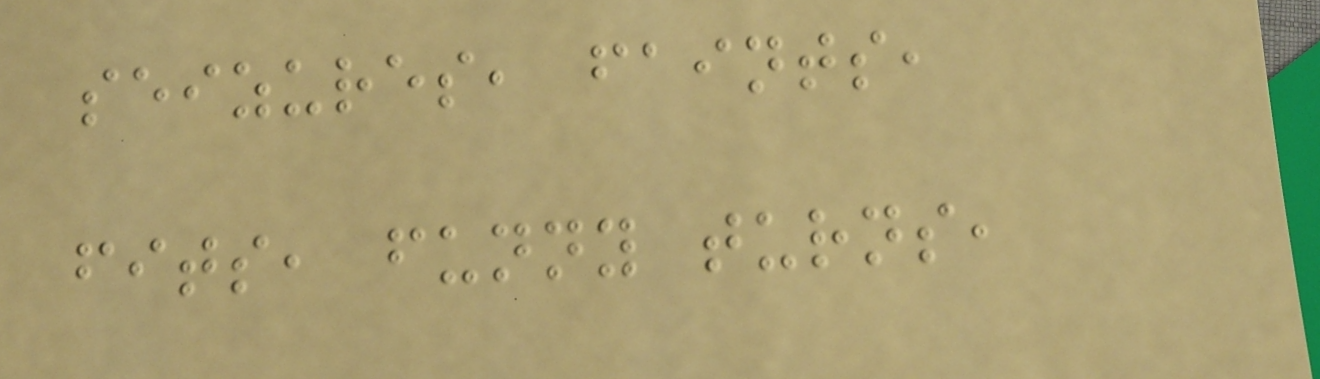seizures, faints,
fits, funny turns,
